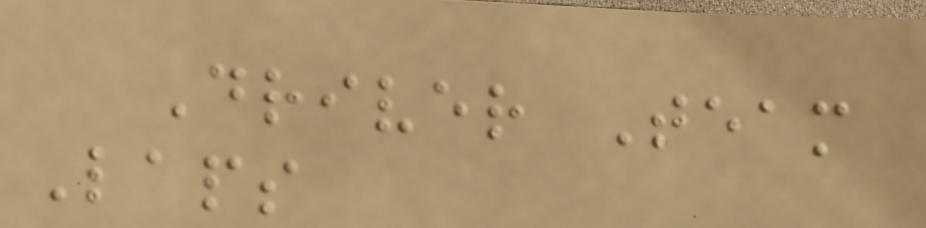Driver Team
Laps
